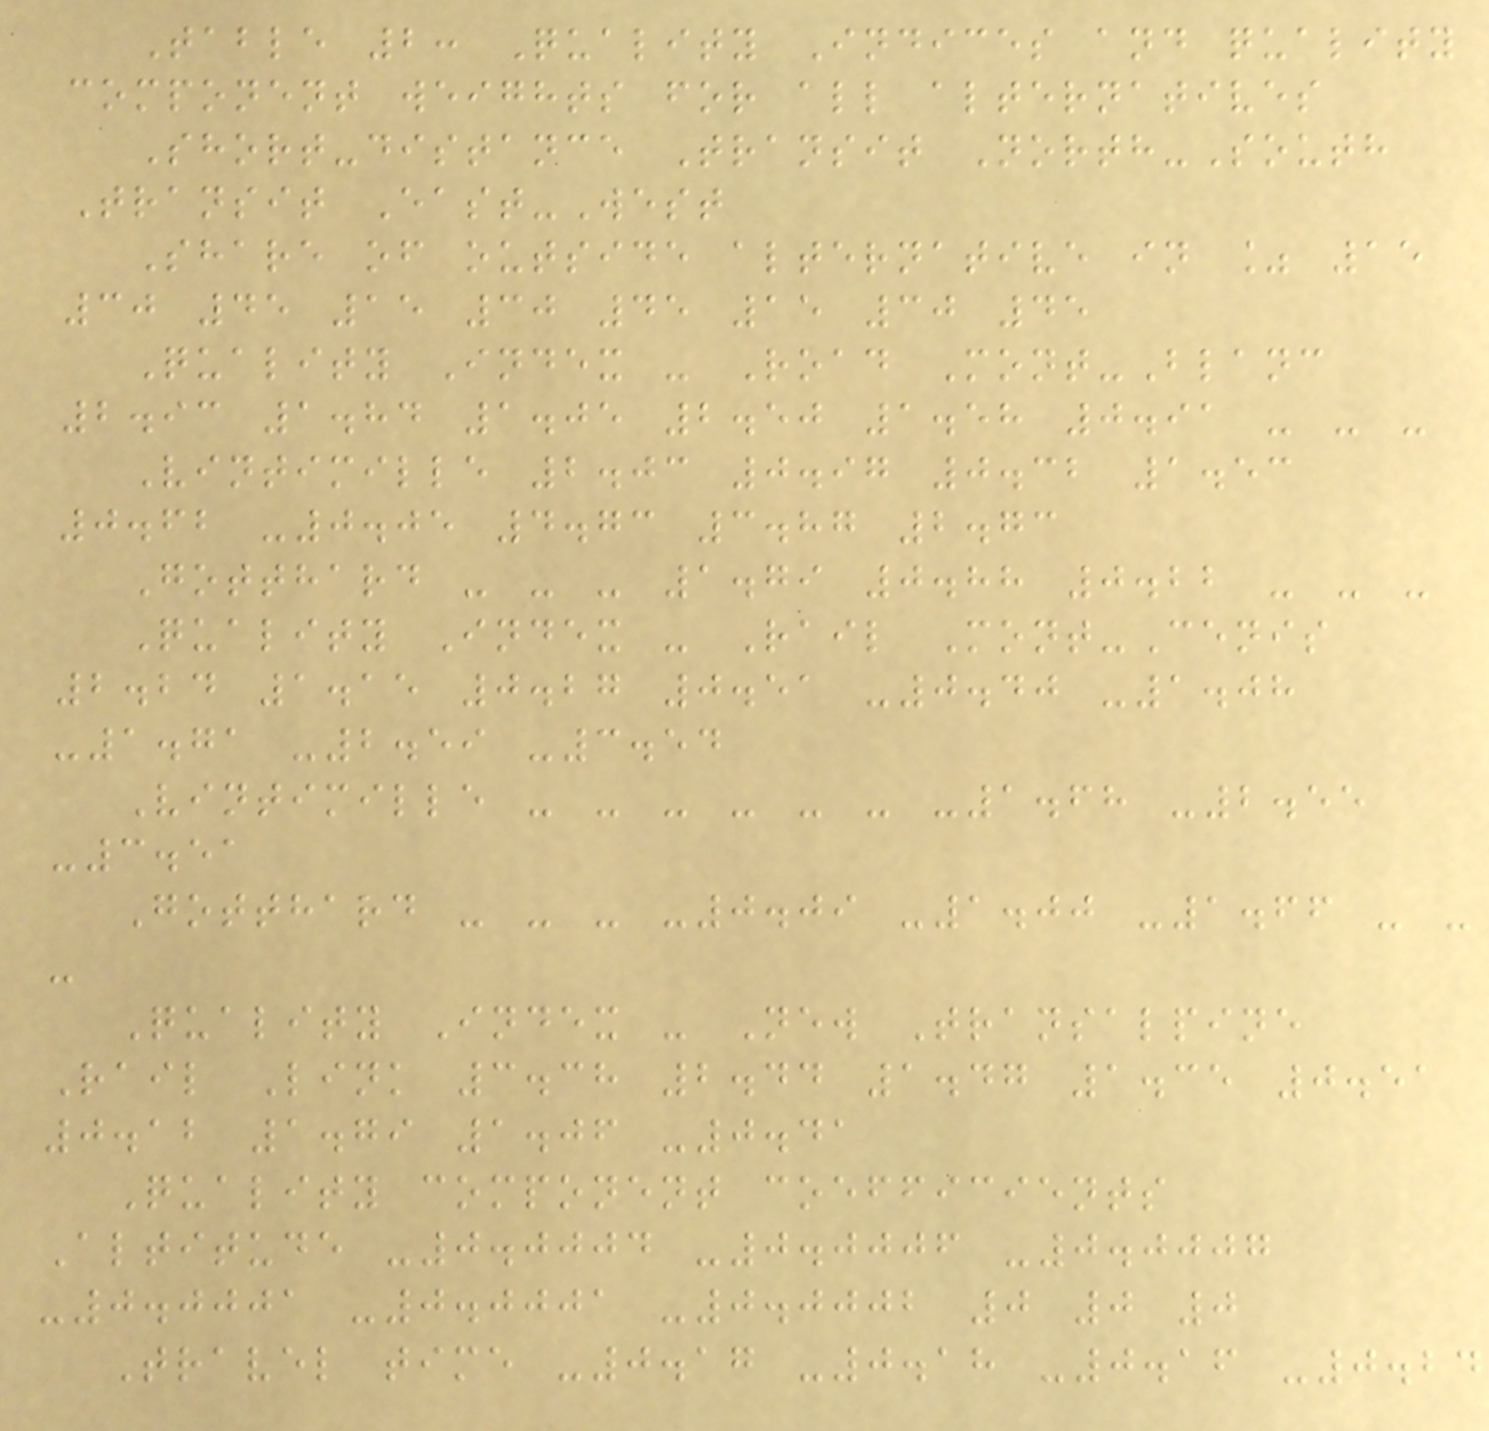Table 2: Quality Indices and quality
component weights for all alternatives
Short-distance Transit North-South
Transit East-West
Share of outside alternative in % 15
30 45 15 30 45 15 30 45
Quality Index - Road Mont-Blanc
2.93 1.84 1.05 2.50 1.58 0.91 - - -
Vintimille 2.03 0.97 0.32 1.53
0.62 -0.05 4.73 3.87 2.73
Gotthard - - - 1.79 0.88 0.22 - - -
Quality Index - Rail Mont-Cenis
2.24 1.15 0.27 0.51 -0.40 -1.08
-1.71 -2.59 -3.54
Vintimille - - - - - - -1.68 -2.55
-3.51
Gotthard - - - -0.09 -1.00 -1.66 - -
-
Quality Index - New Transalpine
Rail Link 3.38 2.44 1.47 1.35 0.51
0.12 1.79 1.06 -0.41
Quality component coefficients
Altitude -0.0004 -0.0006 -0.0007
-0.0001 -0.0001 -0.0002 0 0 0
Travel time -0.17 -0.18 -0.16 -0.24
